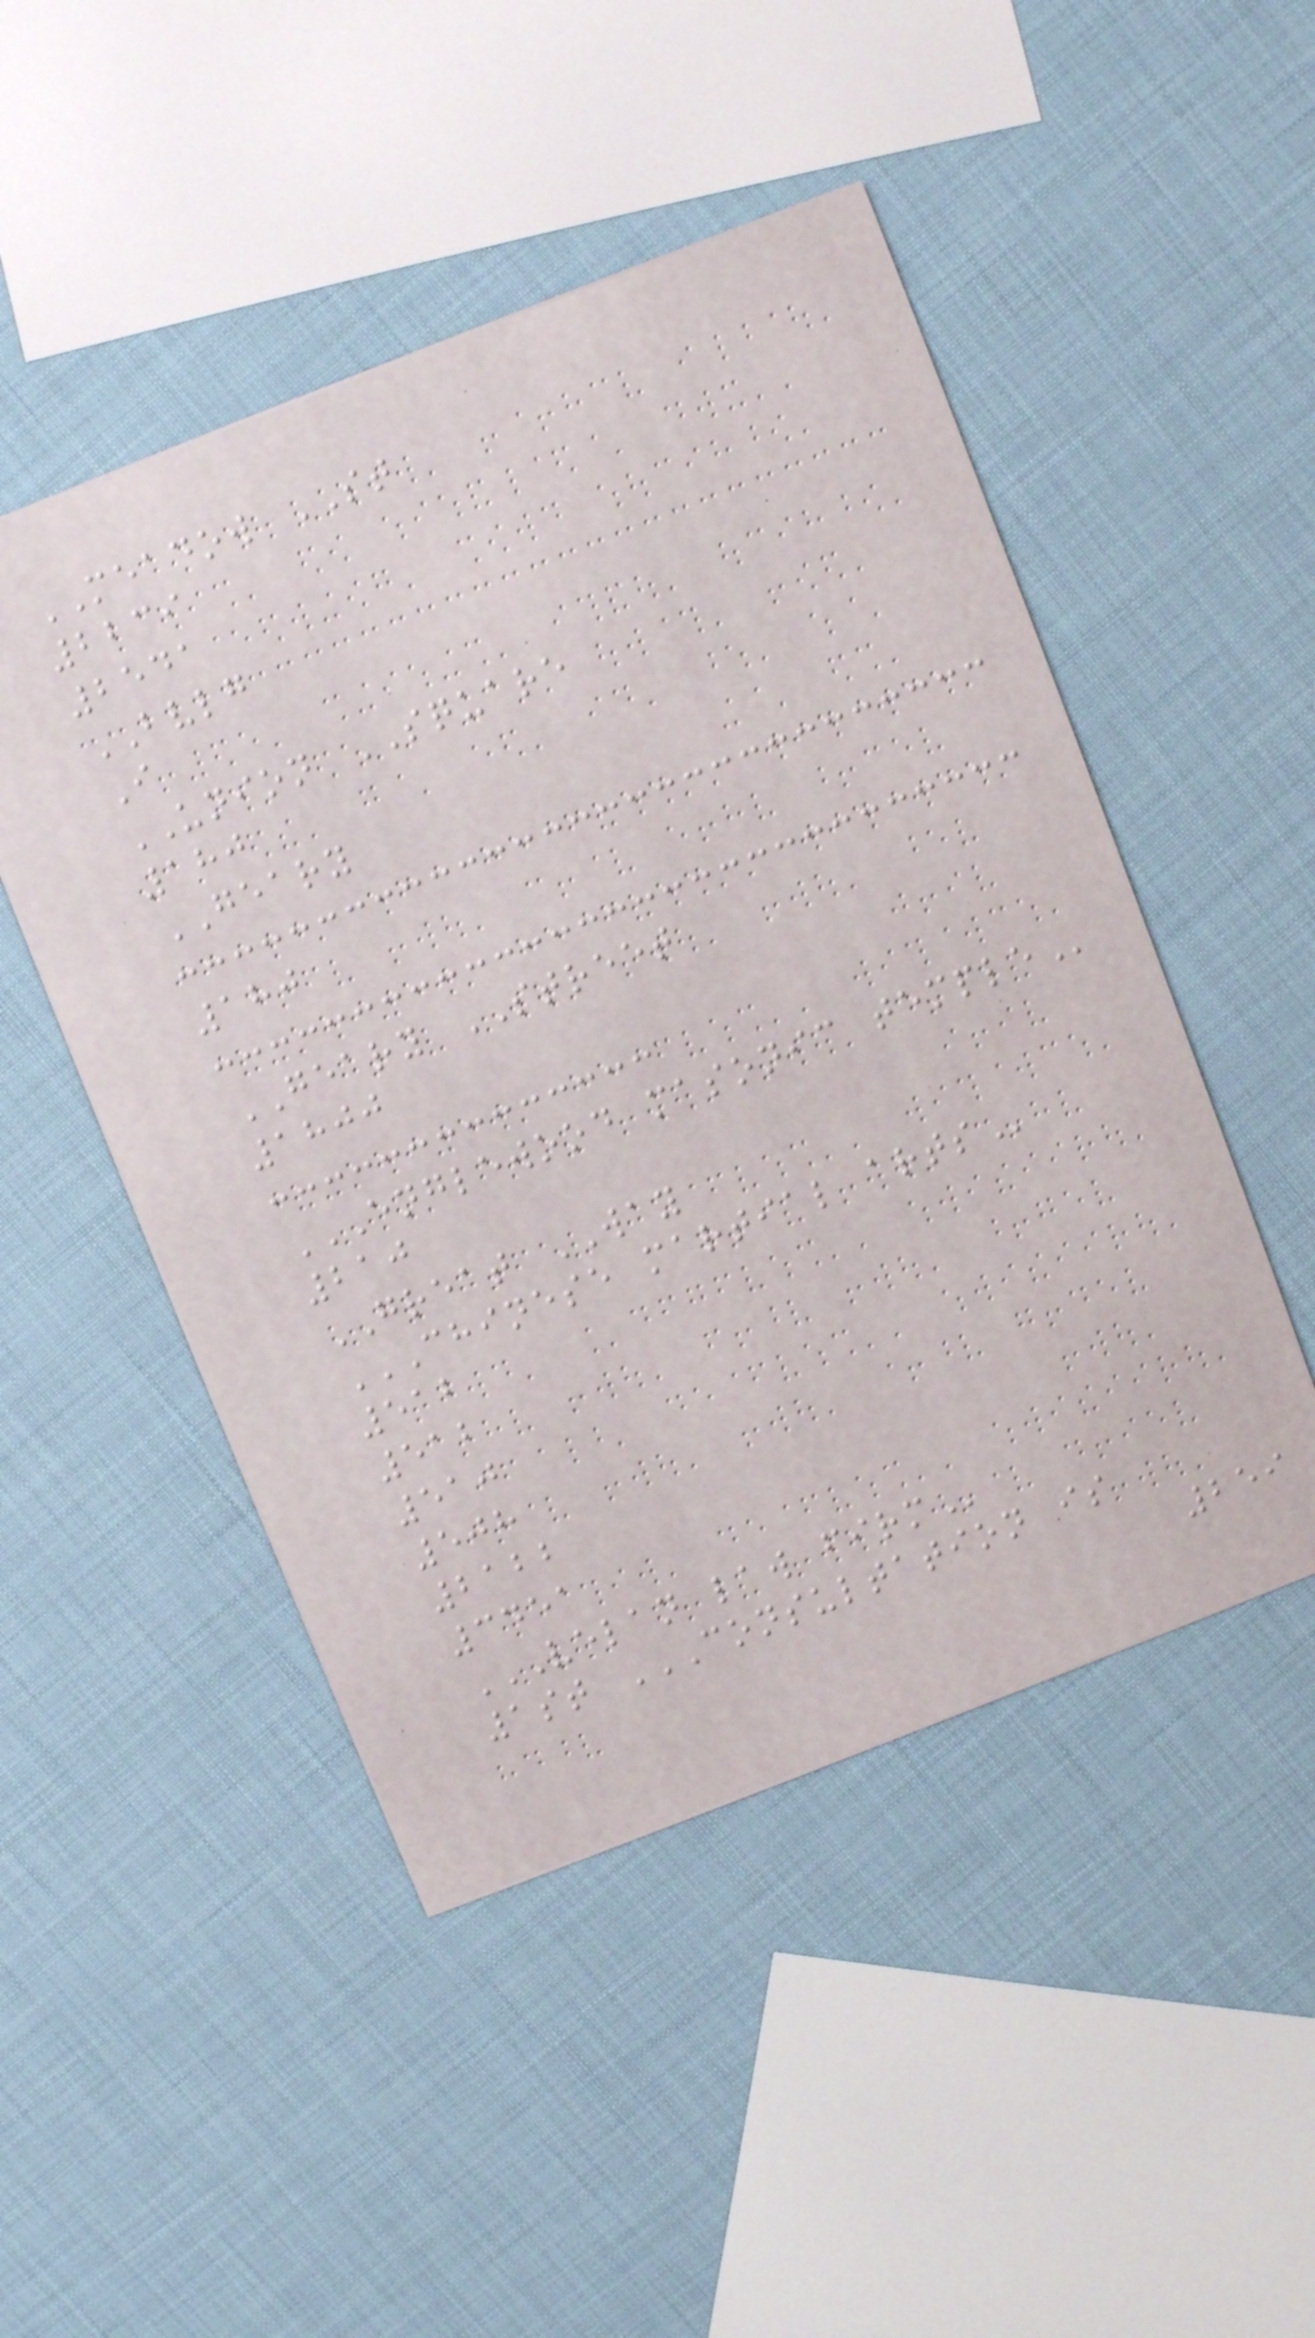MEADOW ST
2239
2541
BVLG
I
UNION SQUARE
180
GEARY
180
GEARY STREET
1800
ENGLEWOOD MASONIC TEMPLE
210
GREAT WAY
CHINESE MARTIAL ARTS
512
512
510
508
2122
3451
VELAN LAW FIRM
1st CONSULTATION IS
259
